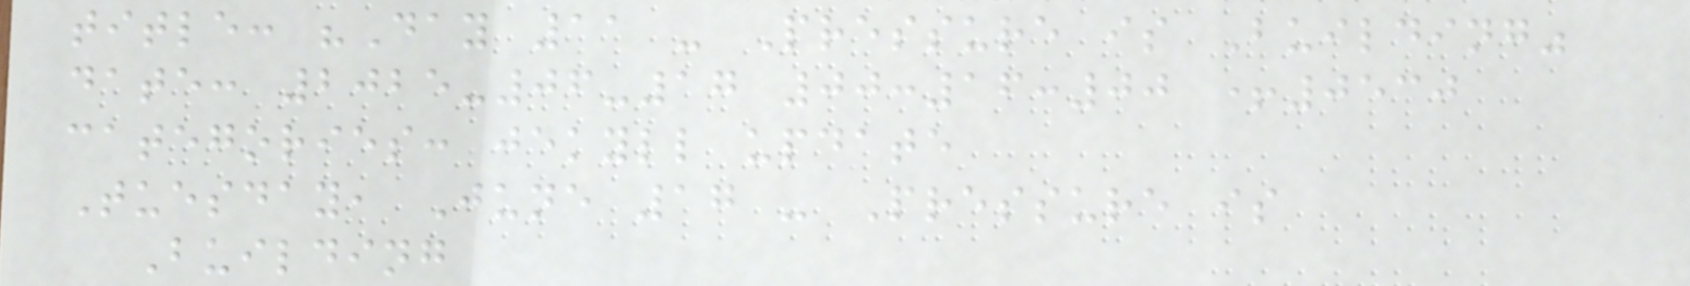title: "Day 11 - Pressure is Building"
date: 2025-06-17 00:16:00 +0530
categories: jekyll update
Tuesday, June 17 - Pressure is
Building
